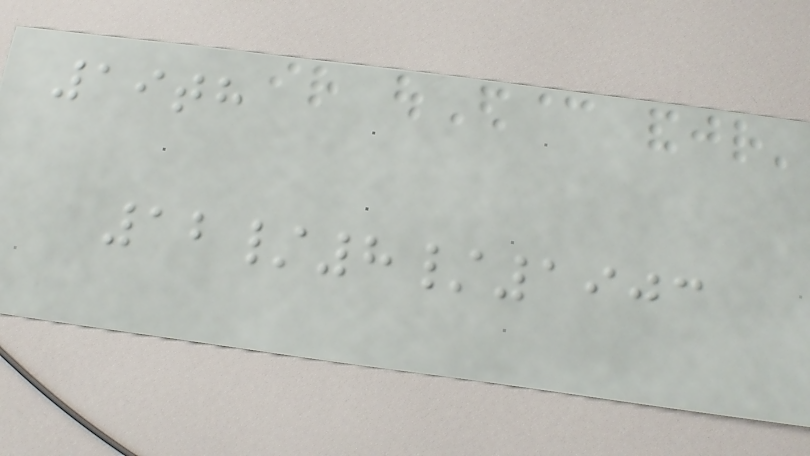19th
12/8/1903
